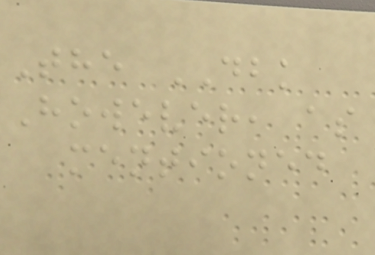The DBK
However, as
mentioned
